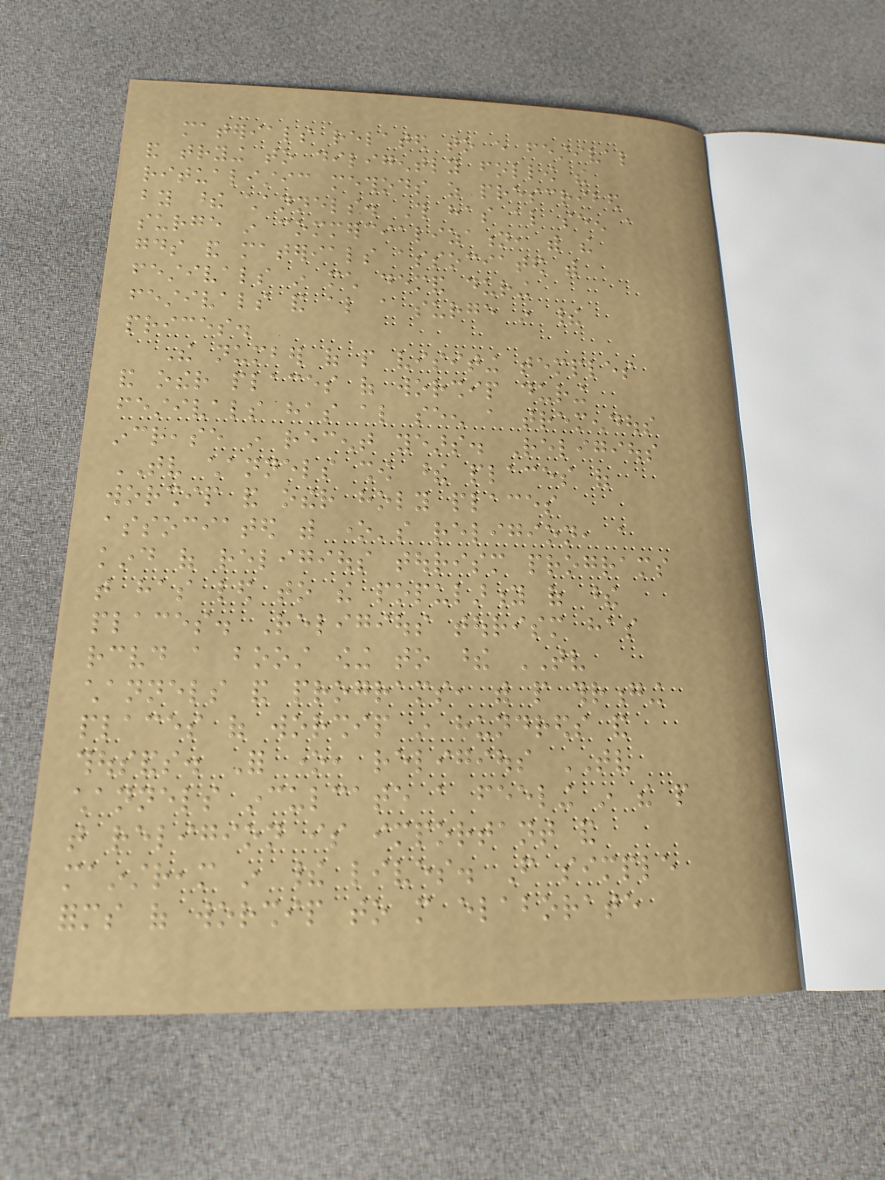materials related to every festival
and trying to diligently follow the
ritualistic methods as prescribed
by these channels. This has also seen a
surge in commercialization, with the
goods and materials associated with
festivals in much demand during
festivals and also a surge in their
prices.
The number of people visiting temples
and other places of worship during
festivals has also seen a tremendous
increase in recent years. Religious
TV channels show these places of
worship and other holy places
associated with one's religion, a
kind of religious tourism programs
that has led to the popularity of these
places. Religious tourism has
received a boost owing to these TV
channels and programs, with people thronging
places of worship in hundreds and
thousands. For one, religious TV
channels inculcate a feeling in the people
that religion is important and
mainstream in their lives. From simple
forms of worship to more elaborate
